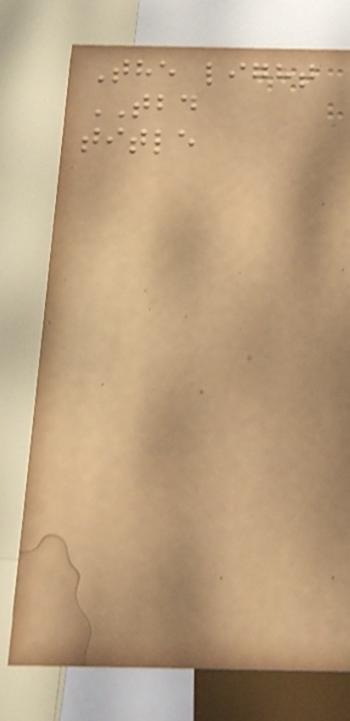The light
TBD
title
